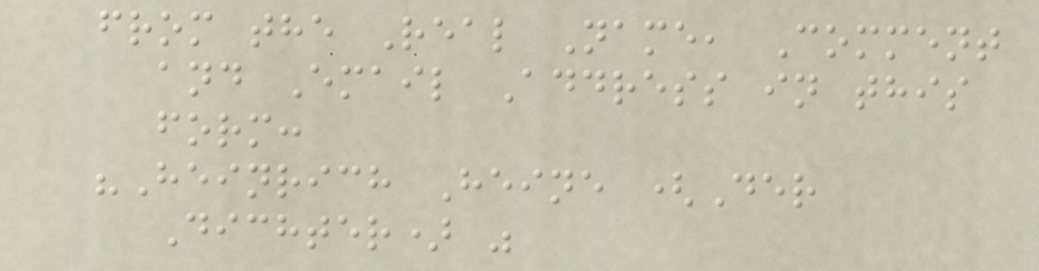from the Real Name, Comment
and Email Address in this
form:
"Heinrich Heine (Der
Dichter) "
